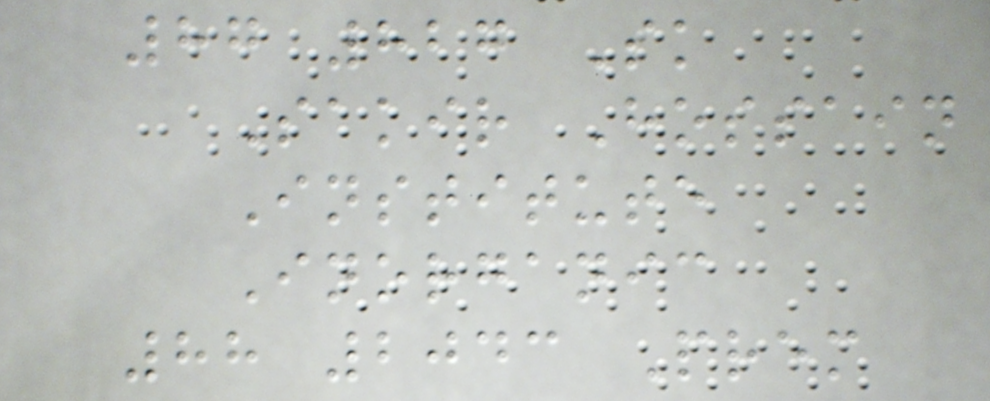87 827 Sk
Sakir Hossain
Institute
Inorganic
88 2043 Prem
